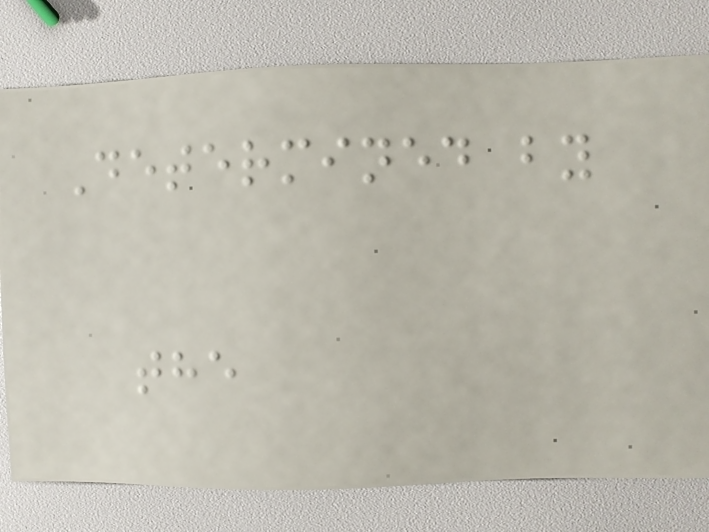Determined by
the
